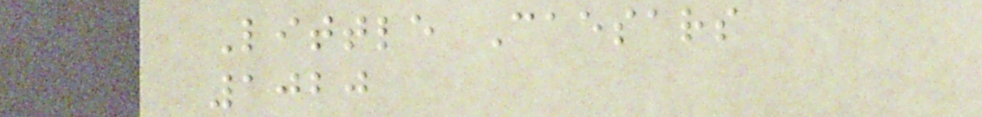Little Caesars
1020
